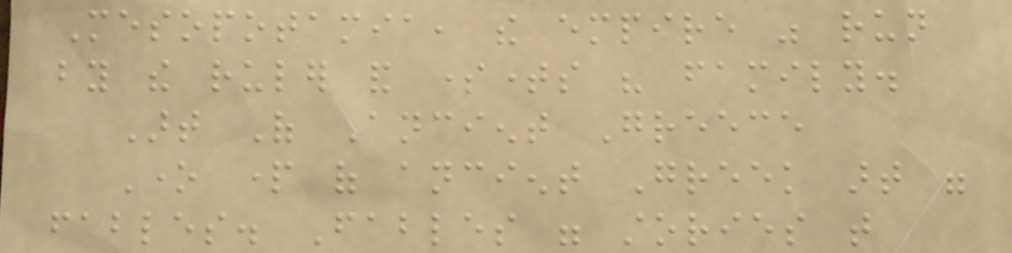Mesopotamia, the empire was run
by the ruler and sometimes his family.
Art Of Ancient Greece
One part of ancient Greek art were
fables. Fables were stories that
